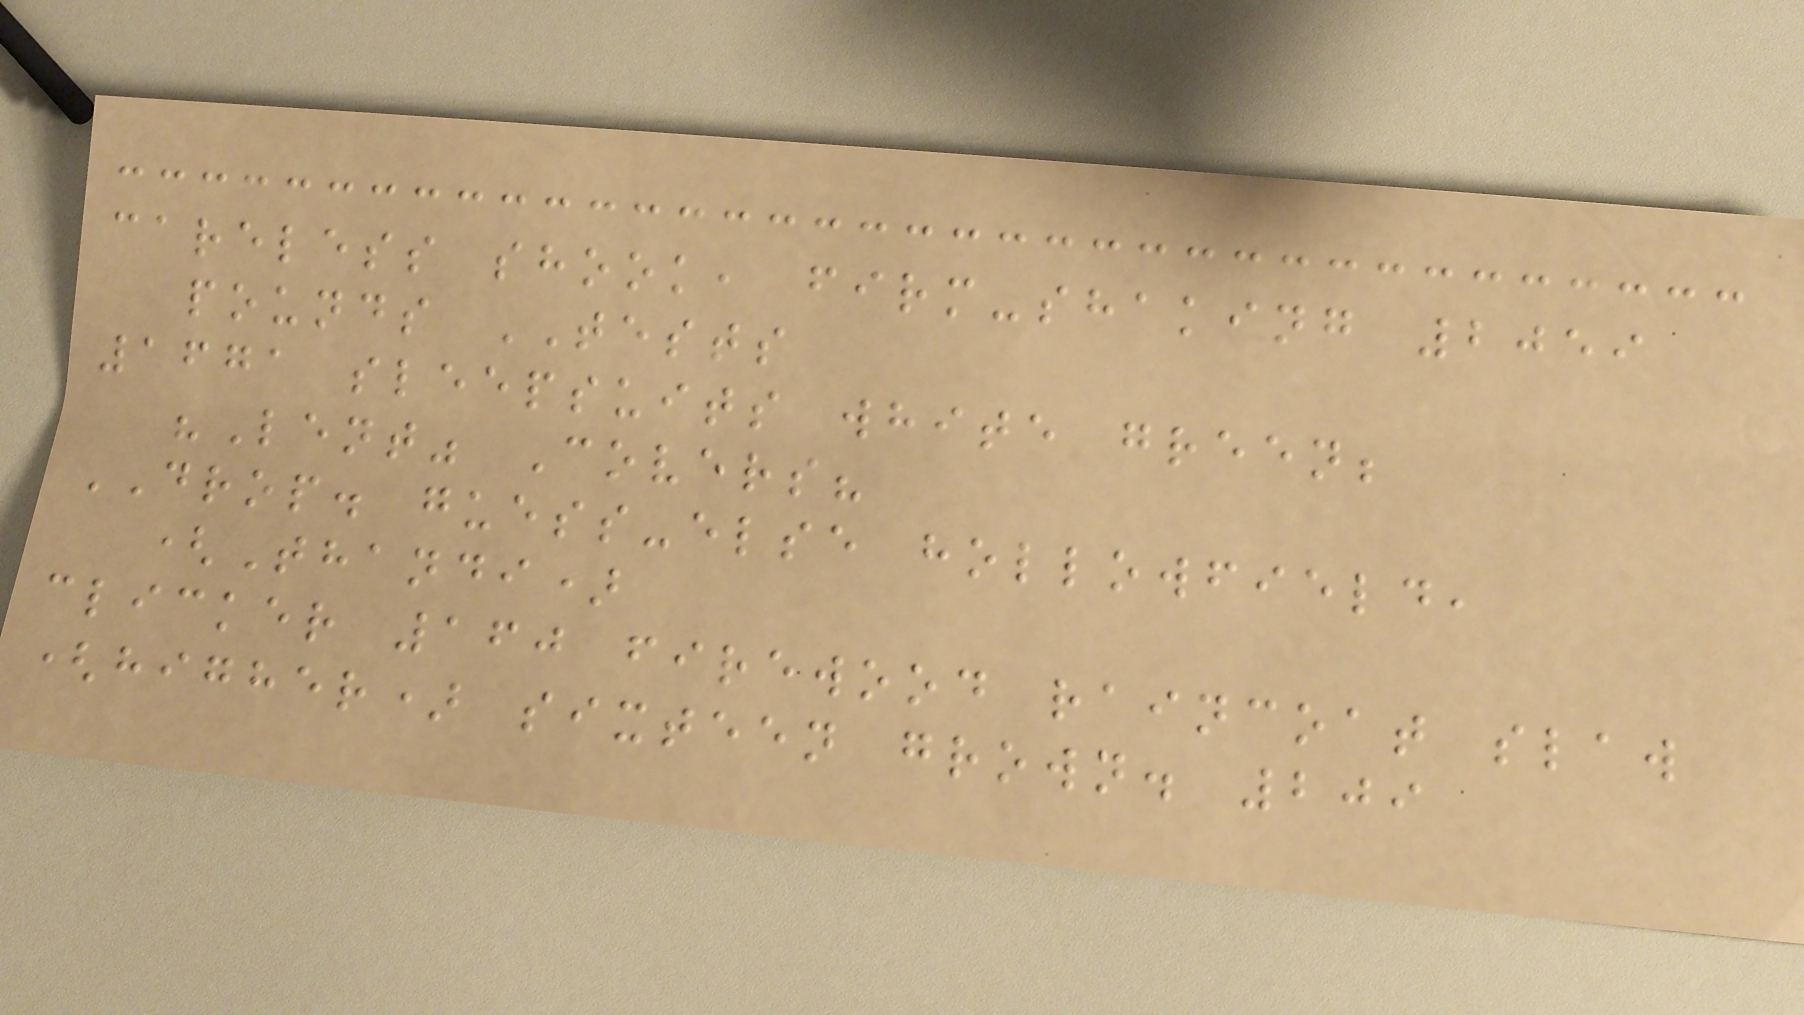careless shook, firm-shaking 2059
pounds TESTS
1671 sleepsuits white green;
"Lent" Covers?
DROP. guess-else hollowfield,
(Thandi)
clicker 160 firewood raincoat slaw
(higher) sixteen grown. 209
